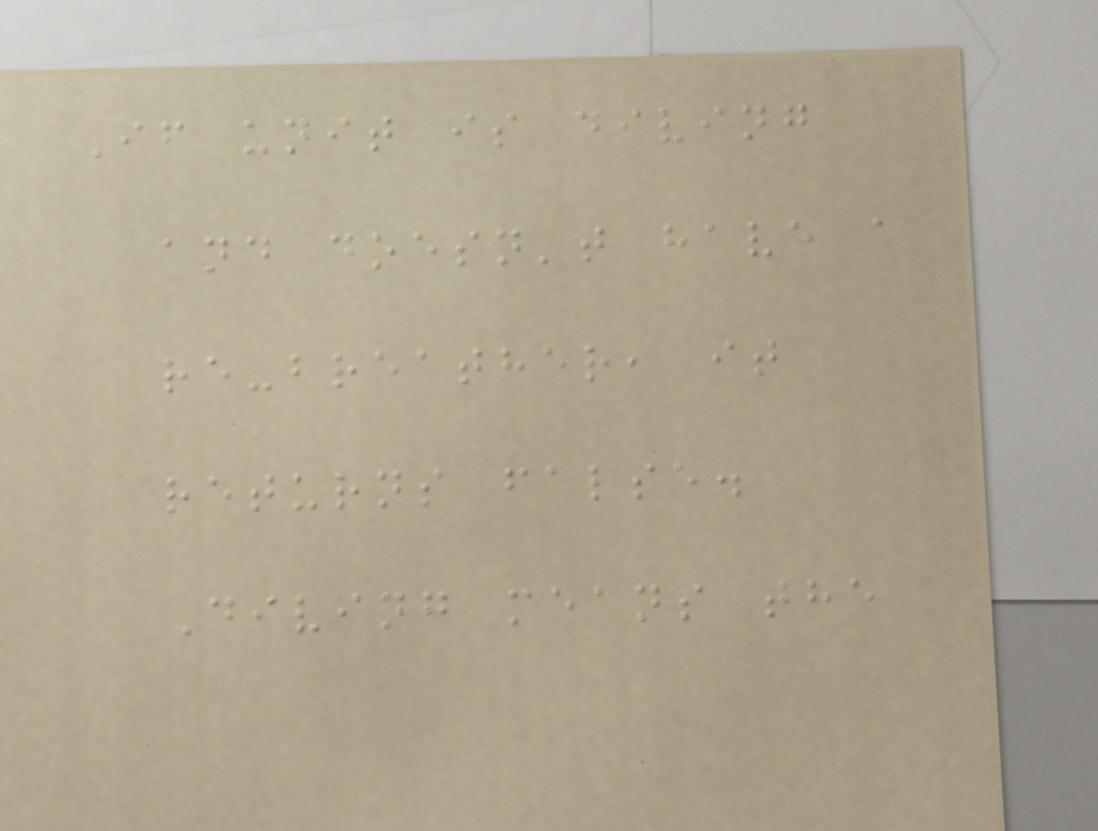If unit is diving
and doesn't have a
re-breather, it
returns false.
Diving means the
